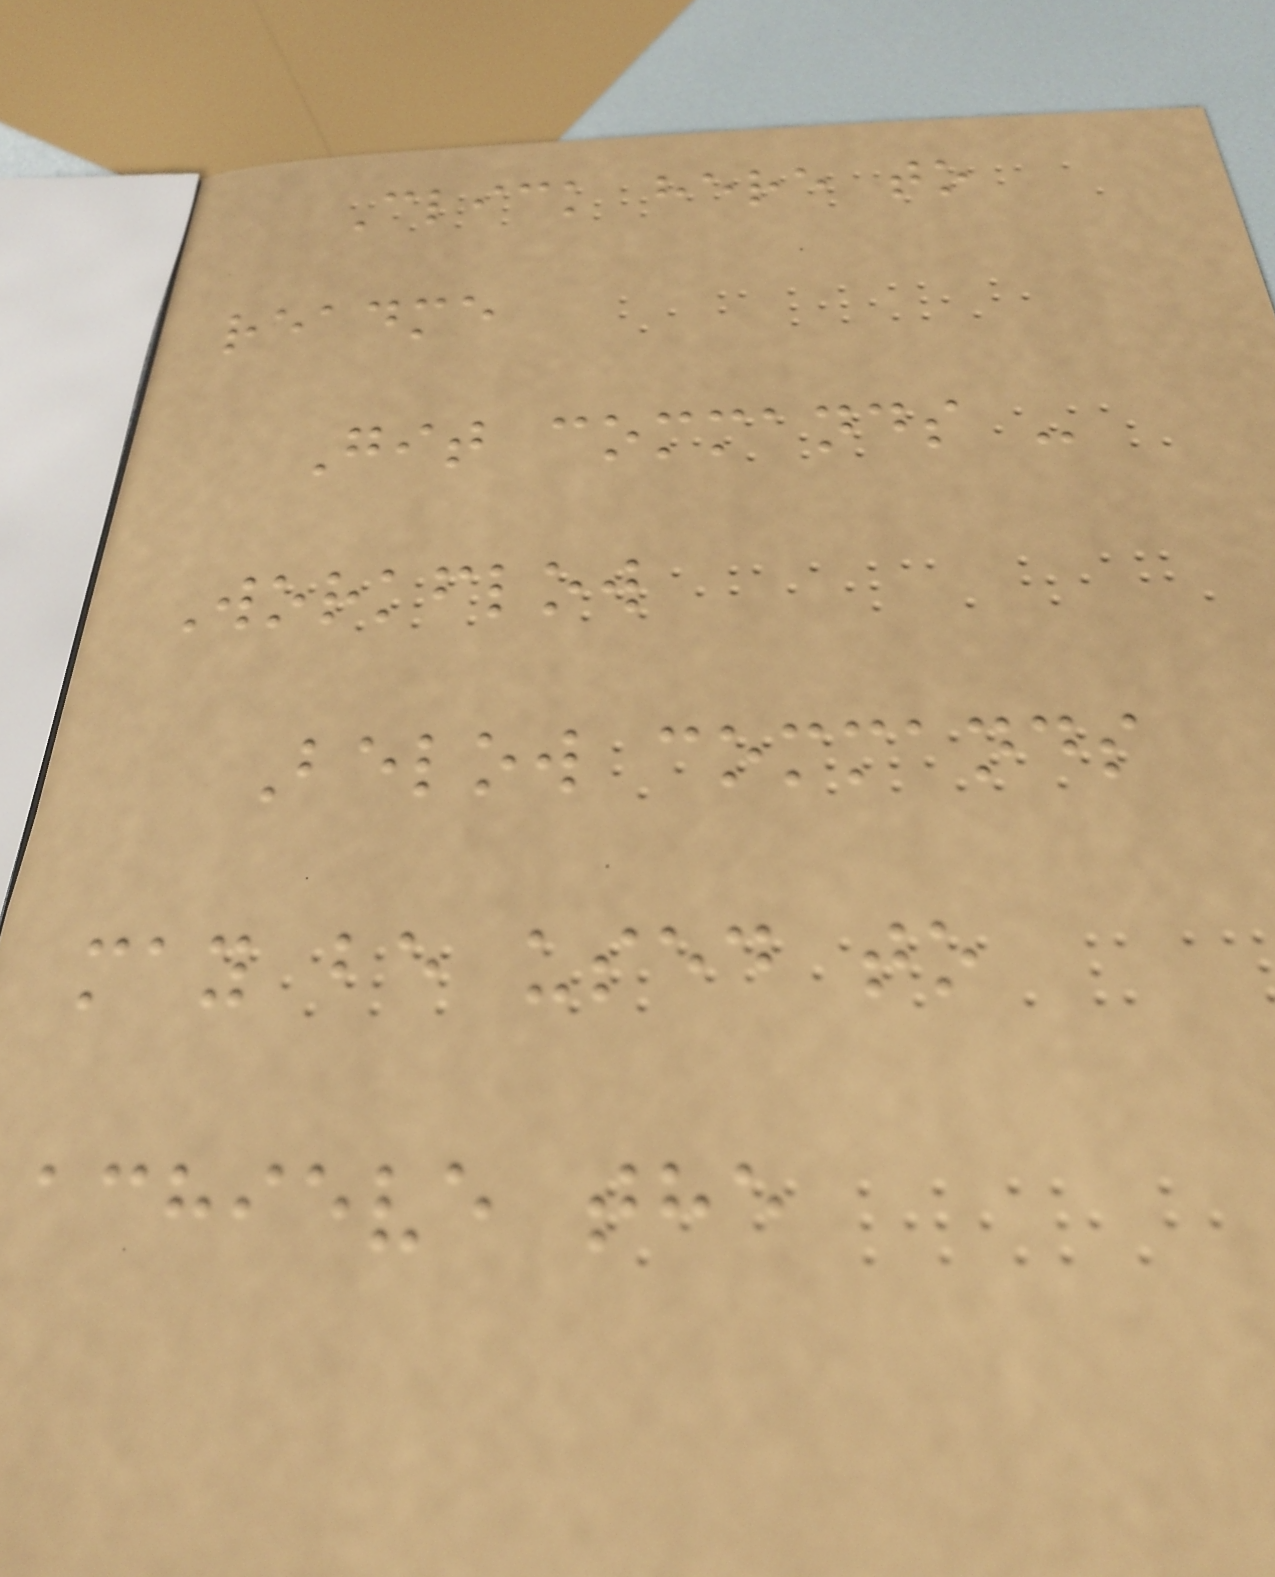Click here to
readme
Git commands -
Workflow
Below commands
may be used to
achieve the
